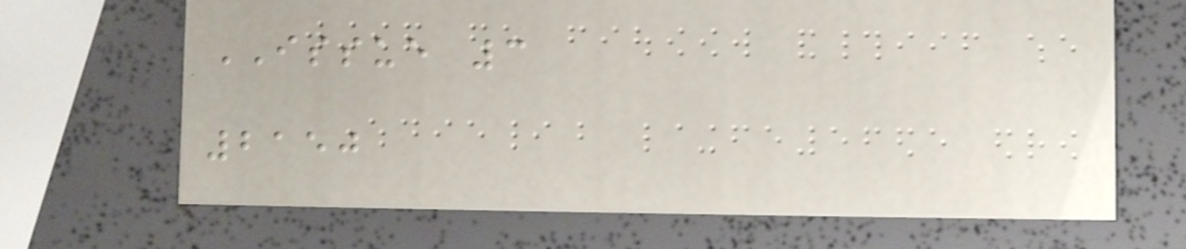ISSUE 3
2150
